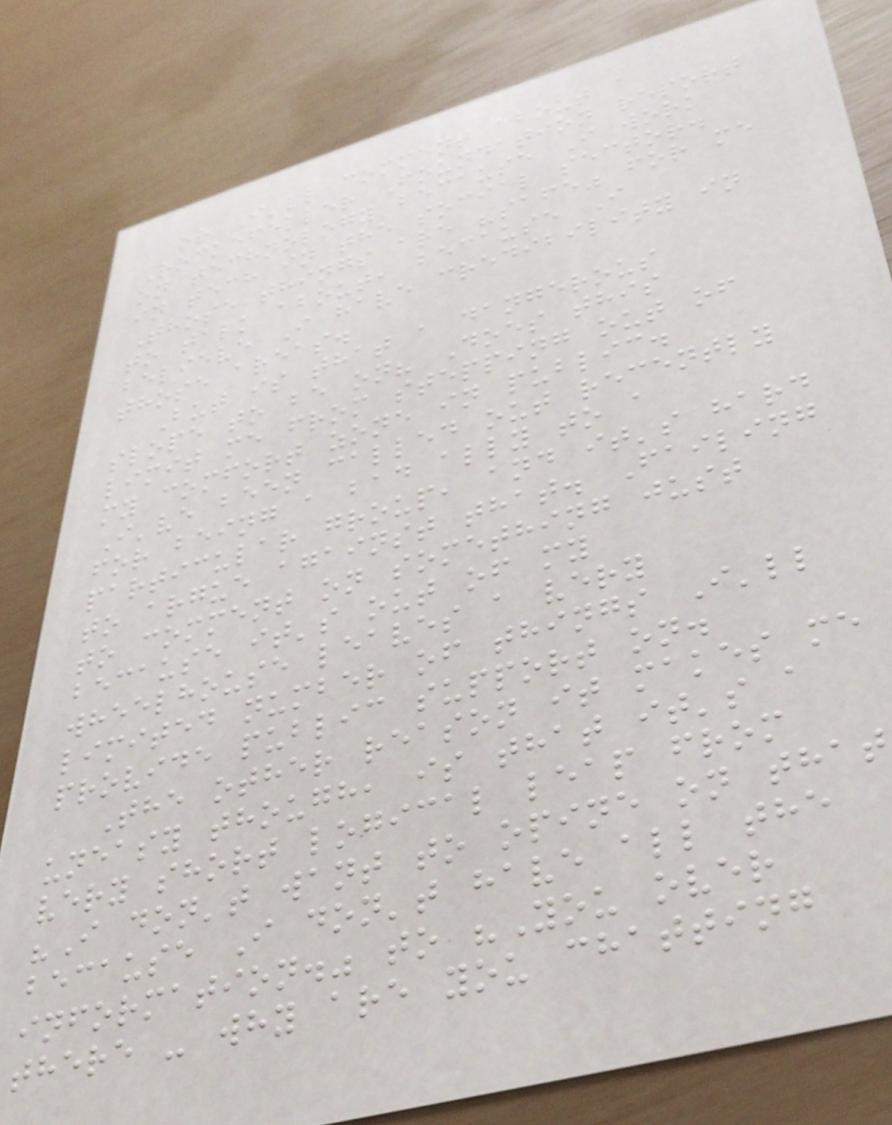or I'll comment about a
Rockefeller Foundation report
on technology because I work
in tech in the social sector.
Those things are "safe" for me
to talk about, because I
believe I have credibility in
those areas.
But is that a dangerous
slope to be on? Does this
limit me from stepping out of
my comfort zone in public.
I've been called out recently
for being a bad ally to a
particular group, and it's hard
to argue against that. Failing
to comment on something just
because it's out of my
wheelhouse leaves a very
limited number of things I'll
provide public support on.
The other reason it makes me
uneasy though, is that it's a
very short logical leap from
"I don't want to opine on that
because I don't have all the
information." to "You over
there - why are you chatting
